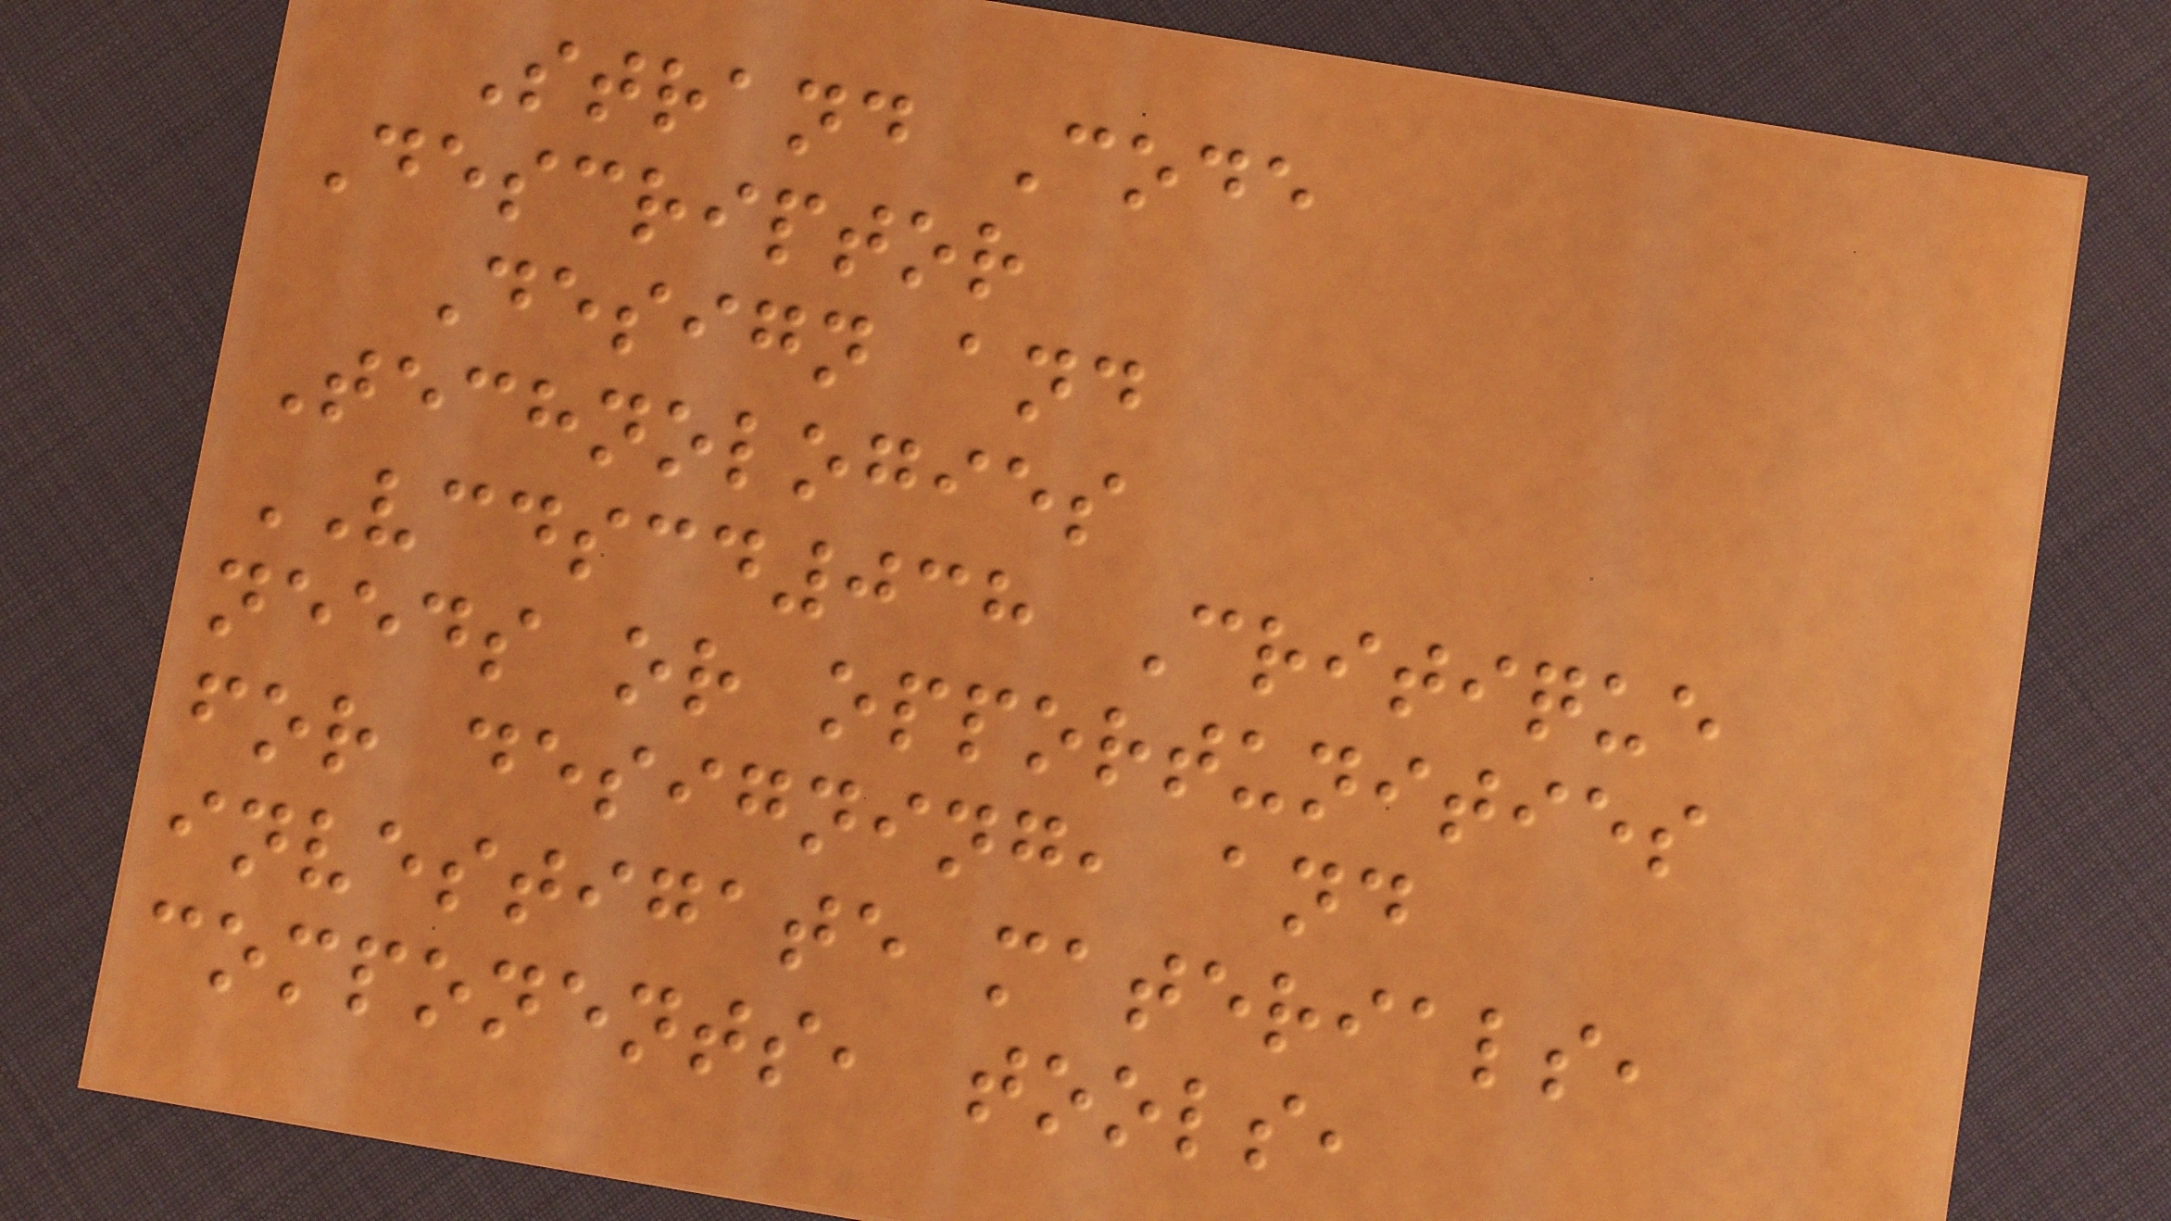Strand Code
Descriptor
Design and
Technologies
VCDSCD038 Critique
needs or opportunities
for designing, and
investigate materials,
components, tools,
